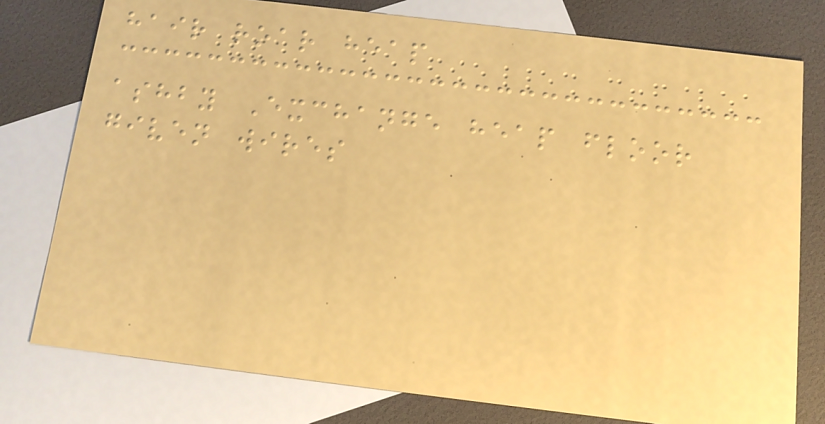hair roar heap
ashby Exchange heap floor
given wires
